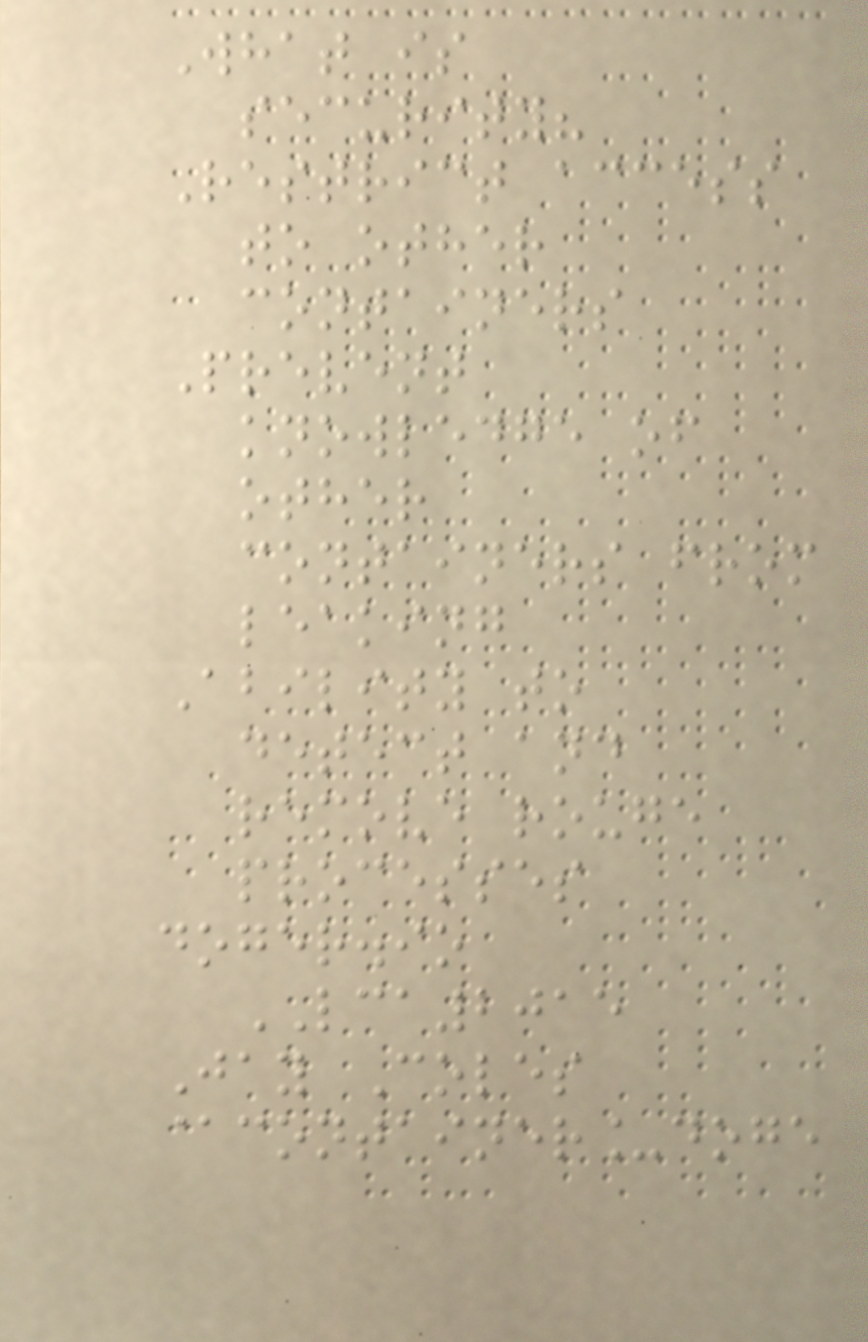What is
security?
Restrict access
to other
containers
Prevent
knowledge of
other
containers from
leaking
Ability to
detect and
remove rouge
processes
doger.io
LCA2015
Jay Coles
@container_doge
